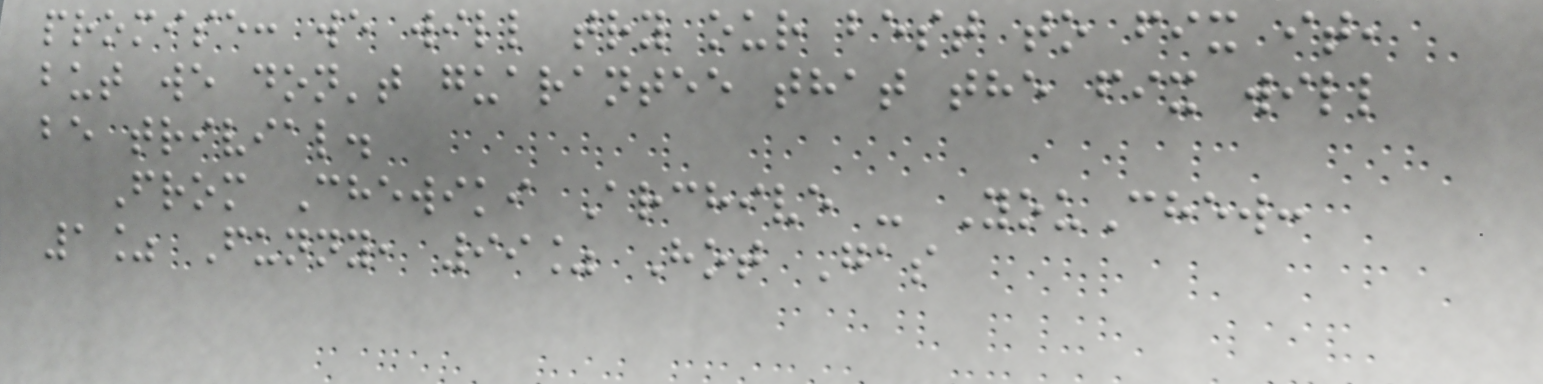promise: we will try our best to fix it,
but we don't guarantee that the fix will
be trivial.
From Chewiki Archive - YouChew:
1% Funny, 99% Hot Gas
